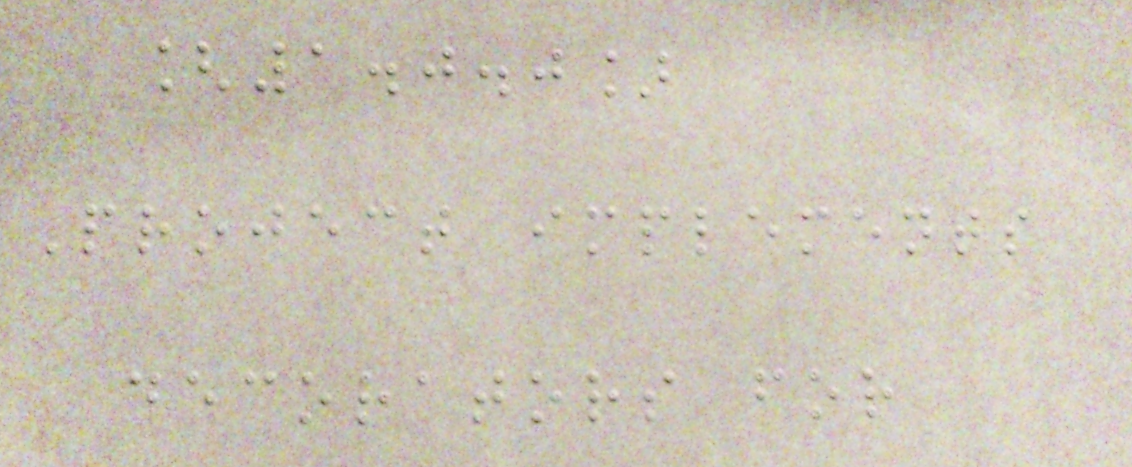[1.0.0]
Project implements
decorators for
